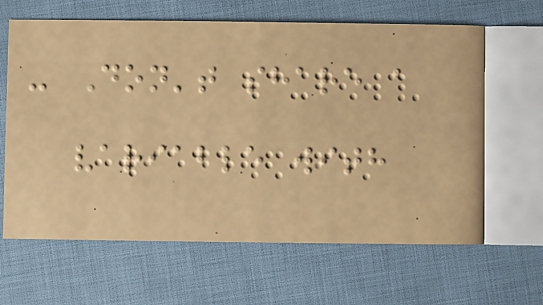- Don't share a
variable with
